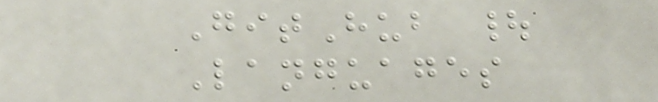GitHub |
Languages
